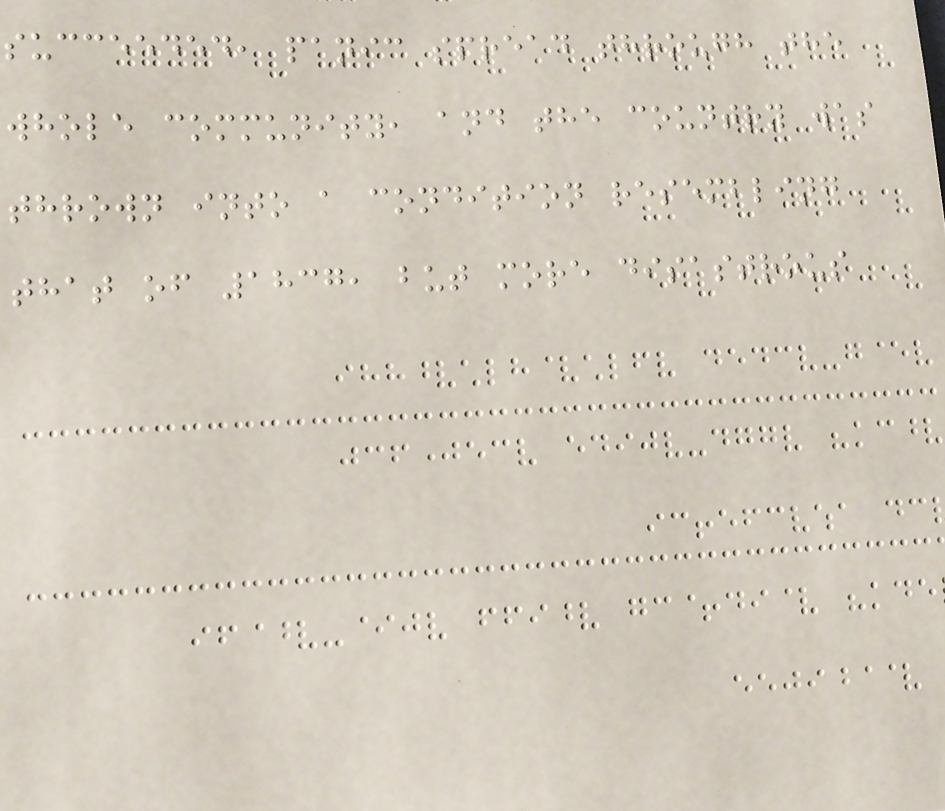succeeded, panic spread through the
whole community, and the country was
thrown into a condition resembling
that of 1837, but more disastrous
